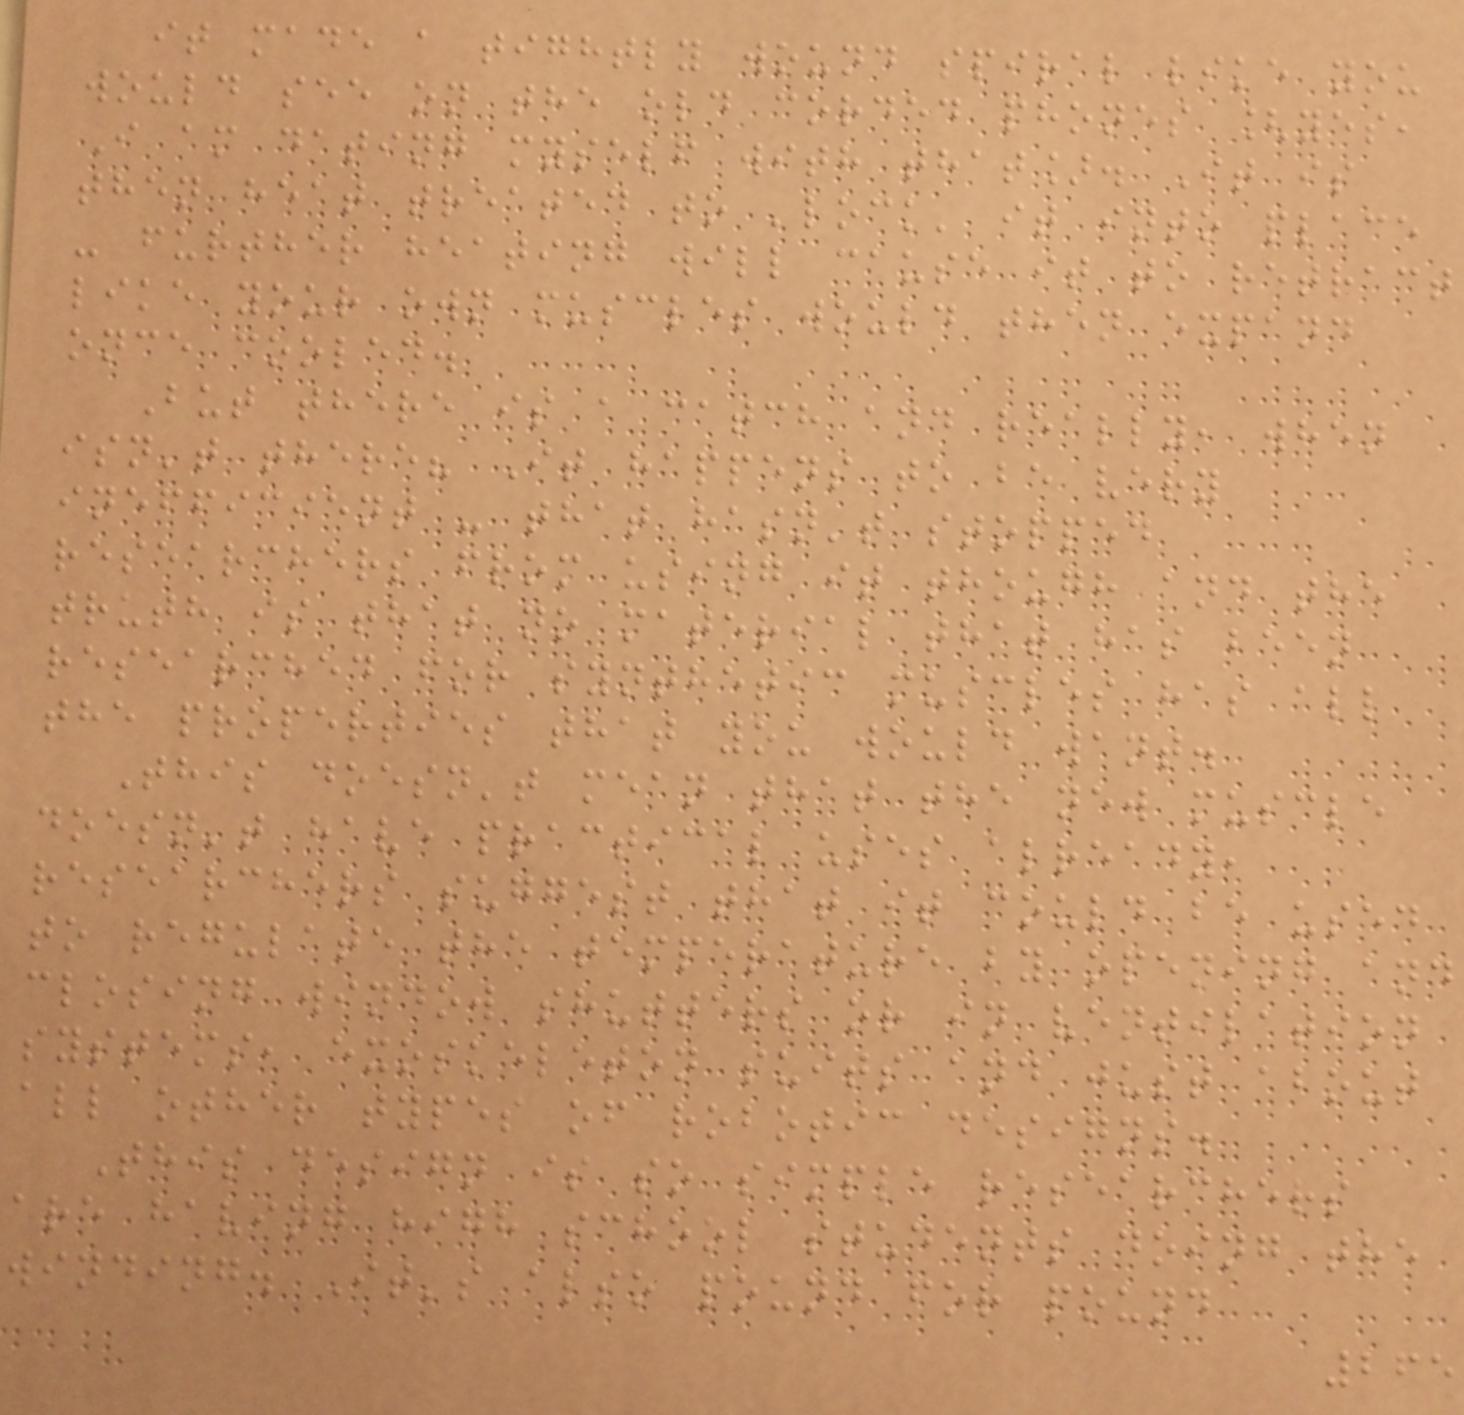it made a tightly wound spiral like you
would see on the old corded phones [yes,
I am dating myself with that]. It is
then heat treated to 'lock' it into place
- further heating will cause it to retract
like your own muscles would then expand
once cooled.
But there is a catch and really, when
isn't there? It happens to be very
inefficient - that hasn't stopped
researchers from using it though and the
truth is that no material that has been
researched for synthetic muscles has all
the properties that you would want.
This doesn't mean that the new muscle
doesn't have practical uses already,
researchers suggest that it could be used
to regulate the temperature by opening and
closing window shutters or in ventilation
systems, exoskeleton suits and just about
all other types of robotic designs.
This design is so simple researchers
are having high school students doing the
winding. It's also pound for pound
265
